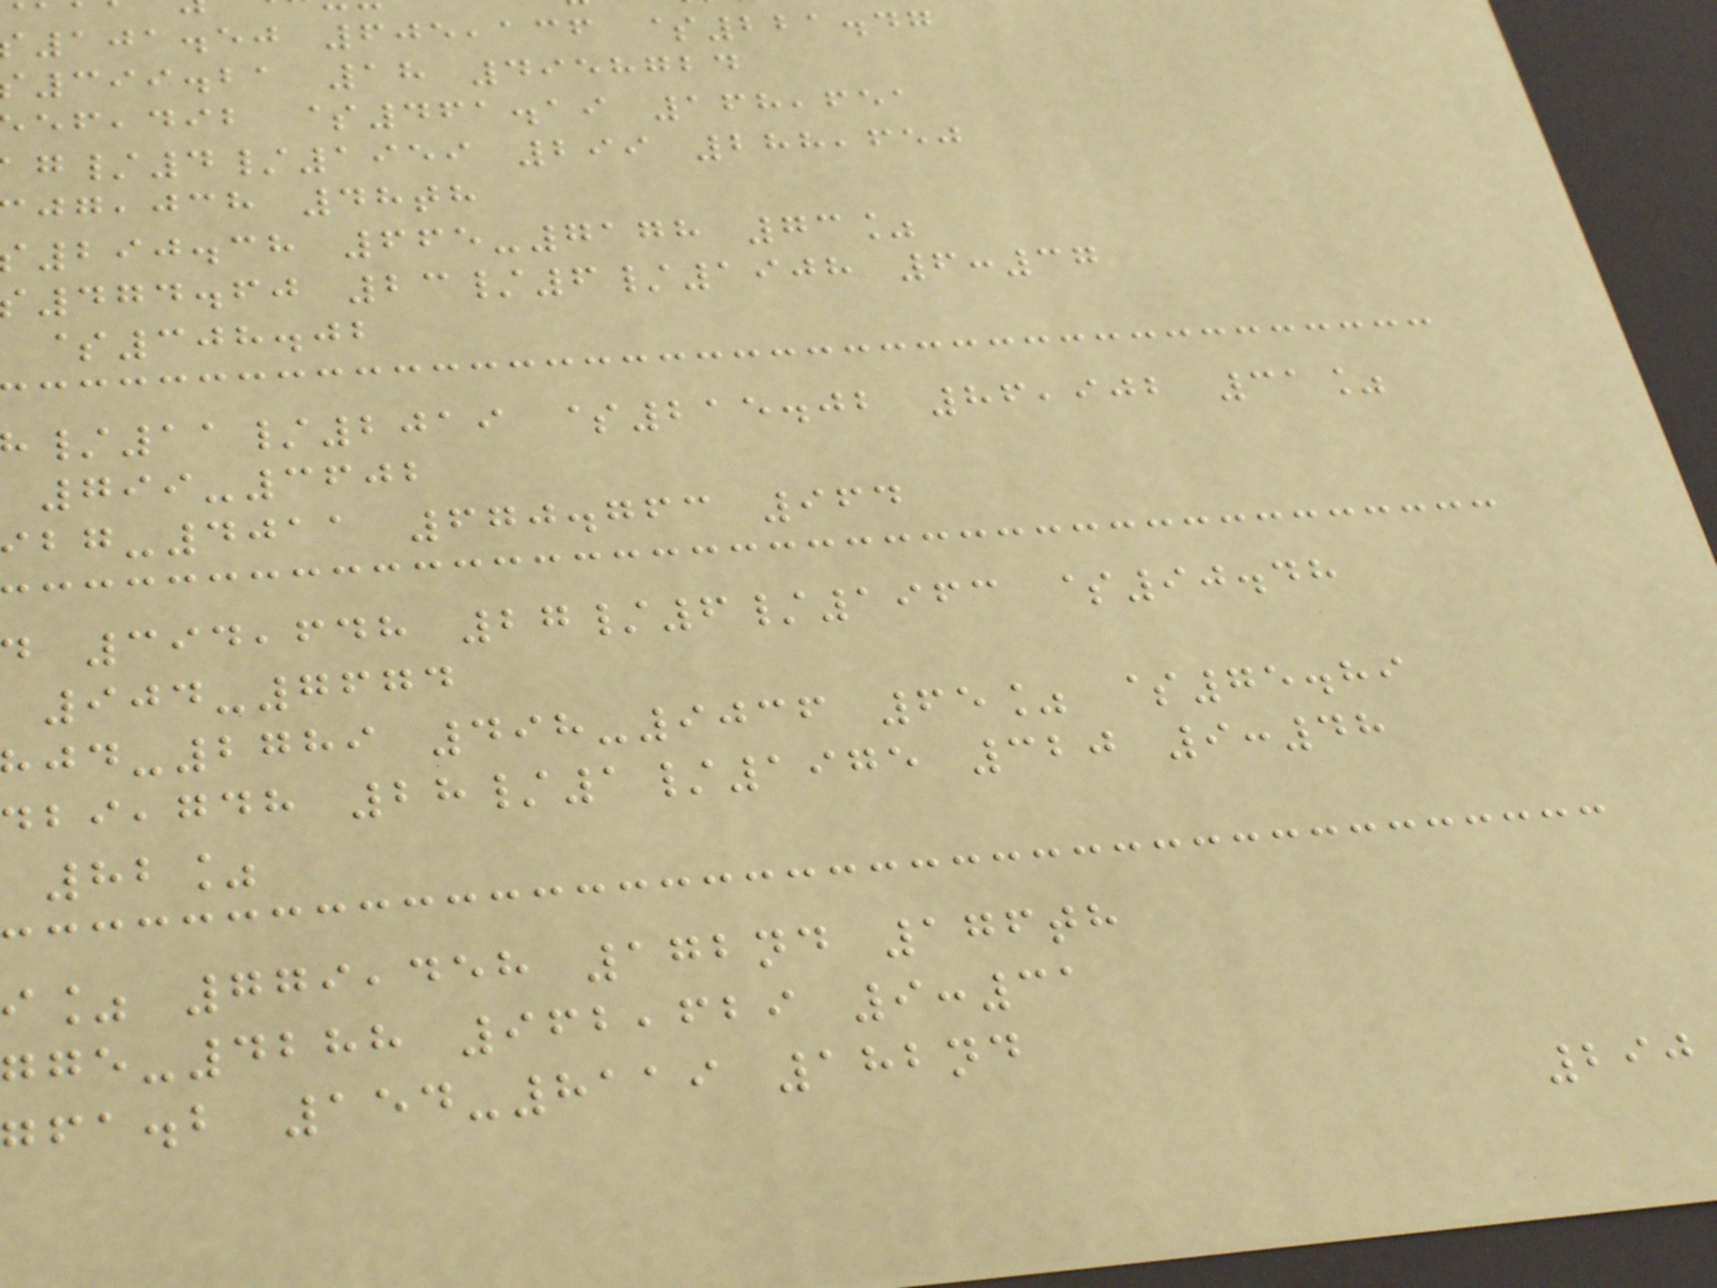101.50 605,136 $221.47
399.21 18 4958724
,dib $461.19 168,651
/4/1959 299 288,650
,jch 48th
290.38 665-7178 73%
474.60 23/6/1908 6:37
$308.02
/11/2019 $215.02 86,902 31%
799-3602
-4011 670.763 964
394,648 27/6/1963 $90.48
904-7674
-2789 498-9036 65% $75.89
,gdh 28/1/1975 320 9:48
82%
i% 779,458 172nd 176th
-4288 962,629 9:31
gfa.b 154-8119 182nd
290
